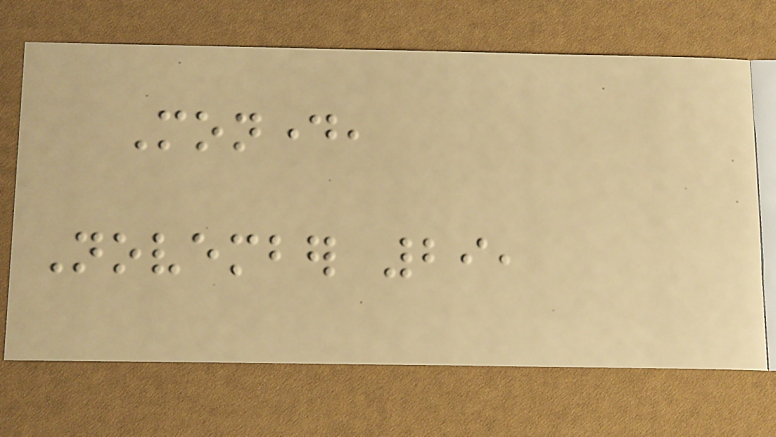Monday,
November 29,
